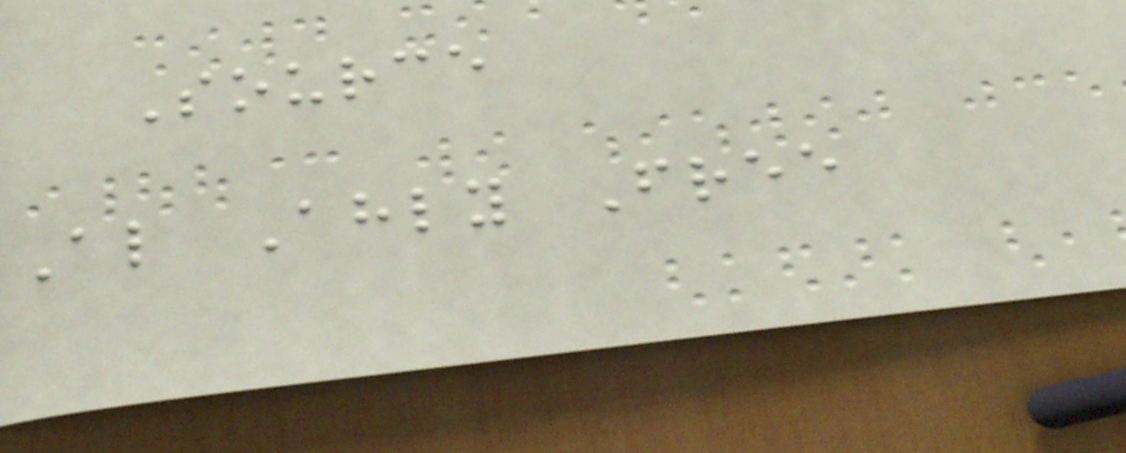Source
Al Ahly Free
